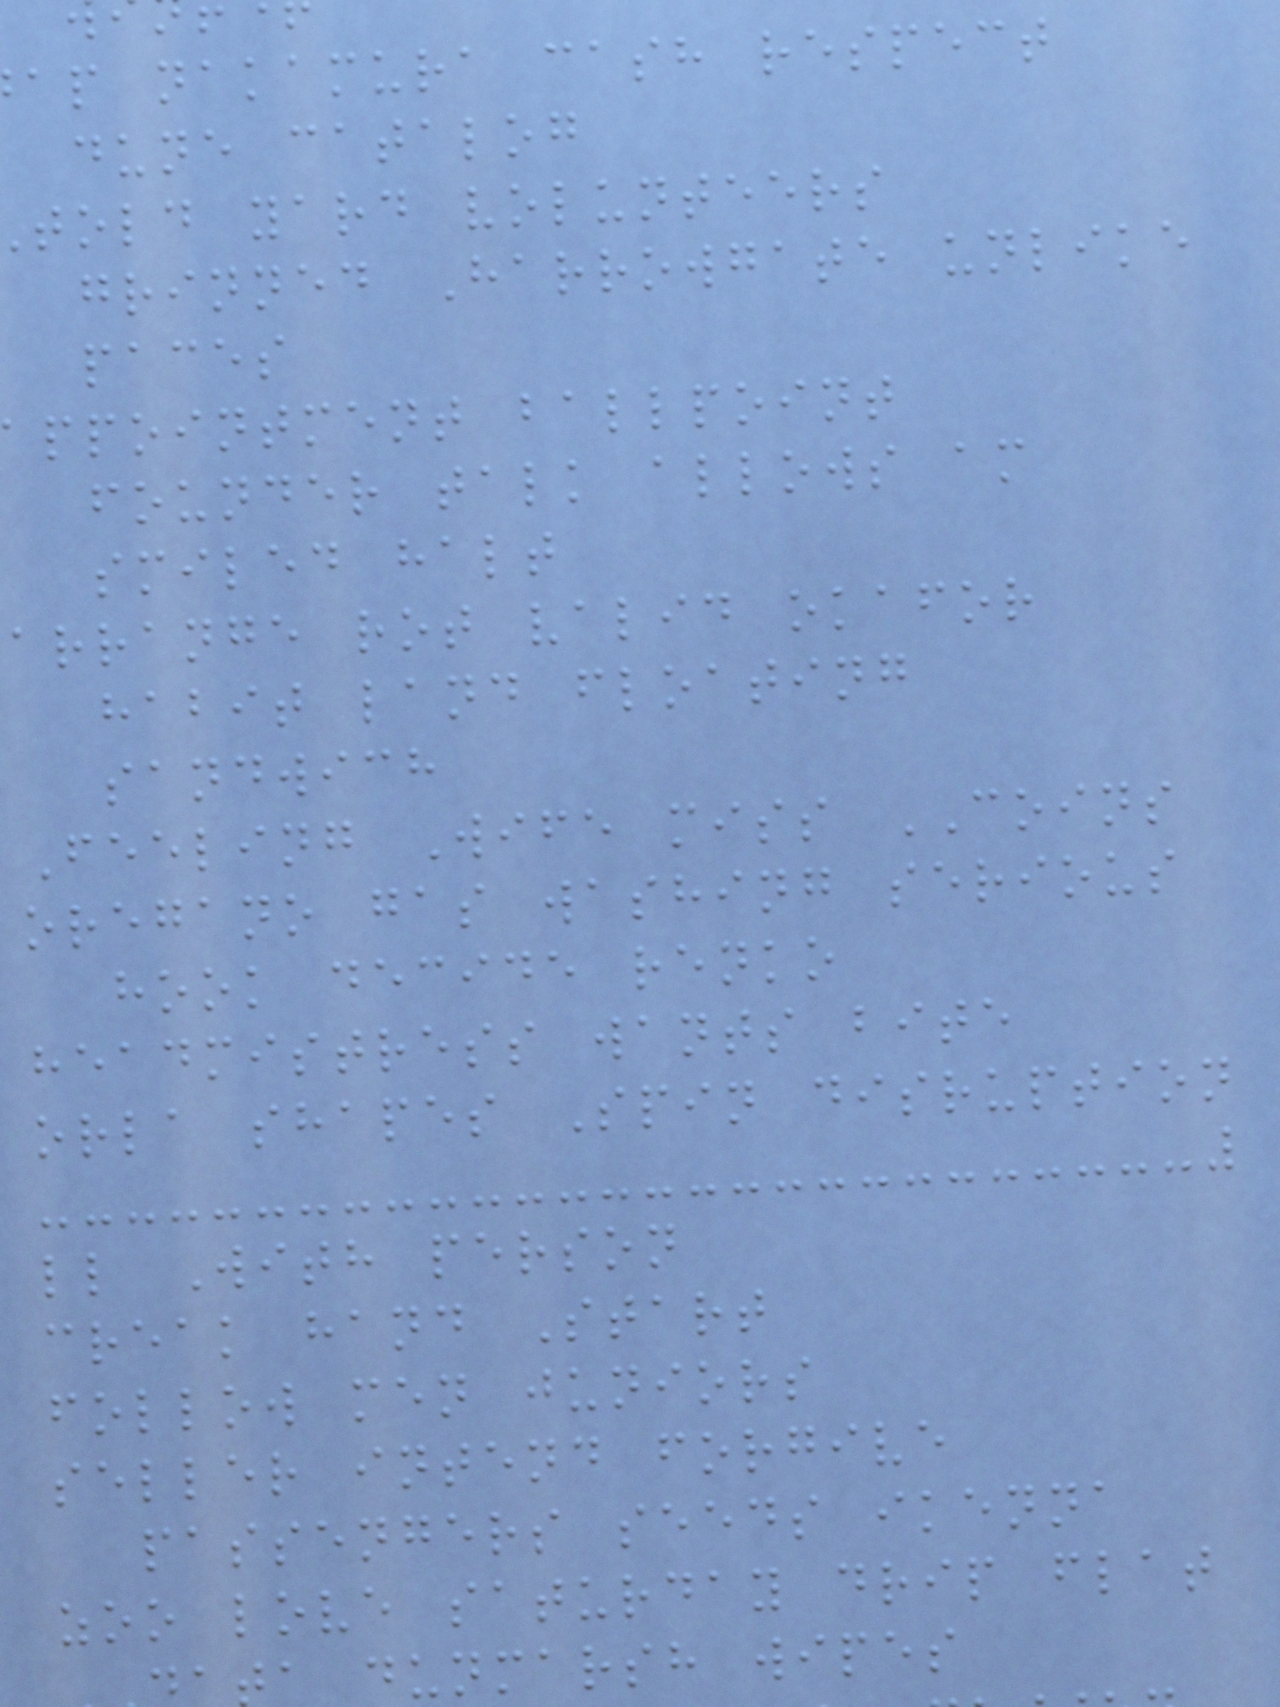ap nakamura cash respect
dune catalog
told yard volunteers
grinned Harrowgate unlike
paces
ppointment ballpoint
founder talk allows am
smiled halt
arrange rot valid okafor
habit land floating
sandwich
Feeling Wife miss COINS
oregano gas washing serious
hook decide renko
headmistress wants bite
orla shapes Spin disruption
ll With person
creak hand Start
follow men juniors
seller intend forgive
passengers seeds ikenna
zoo love saturday drip flat
a dunmarsh wipes
